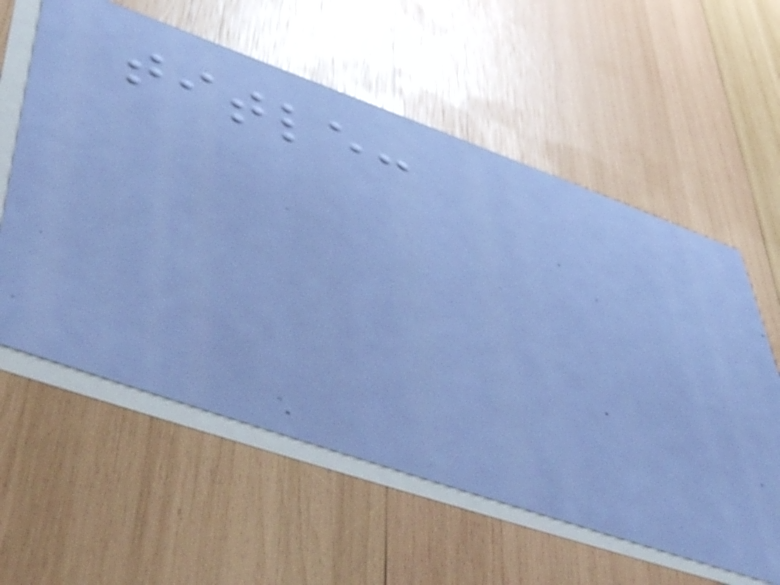title:
